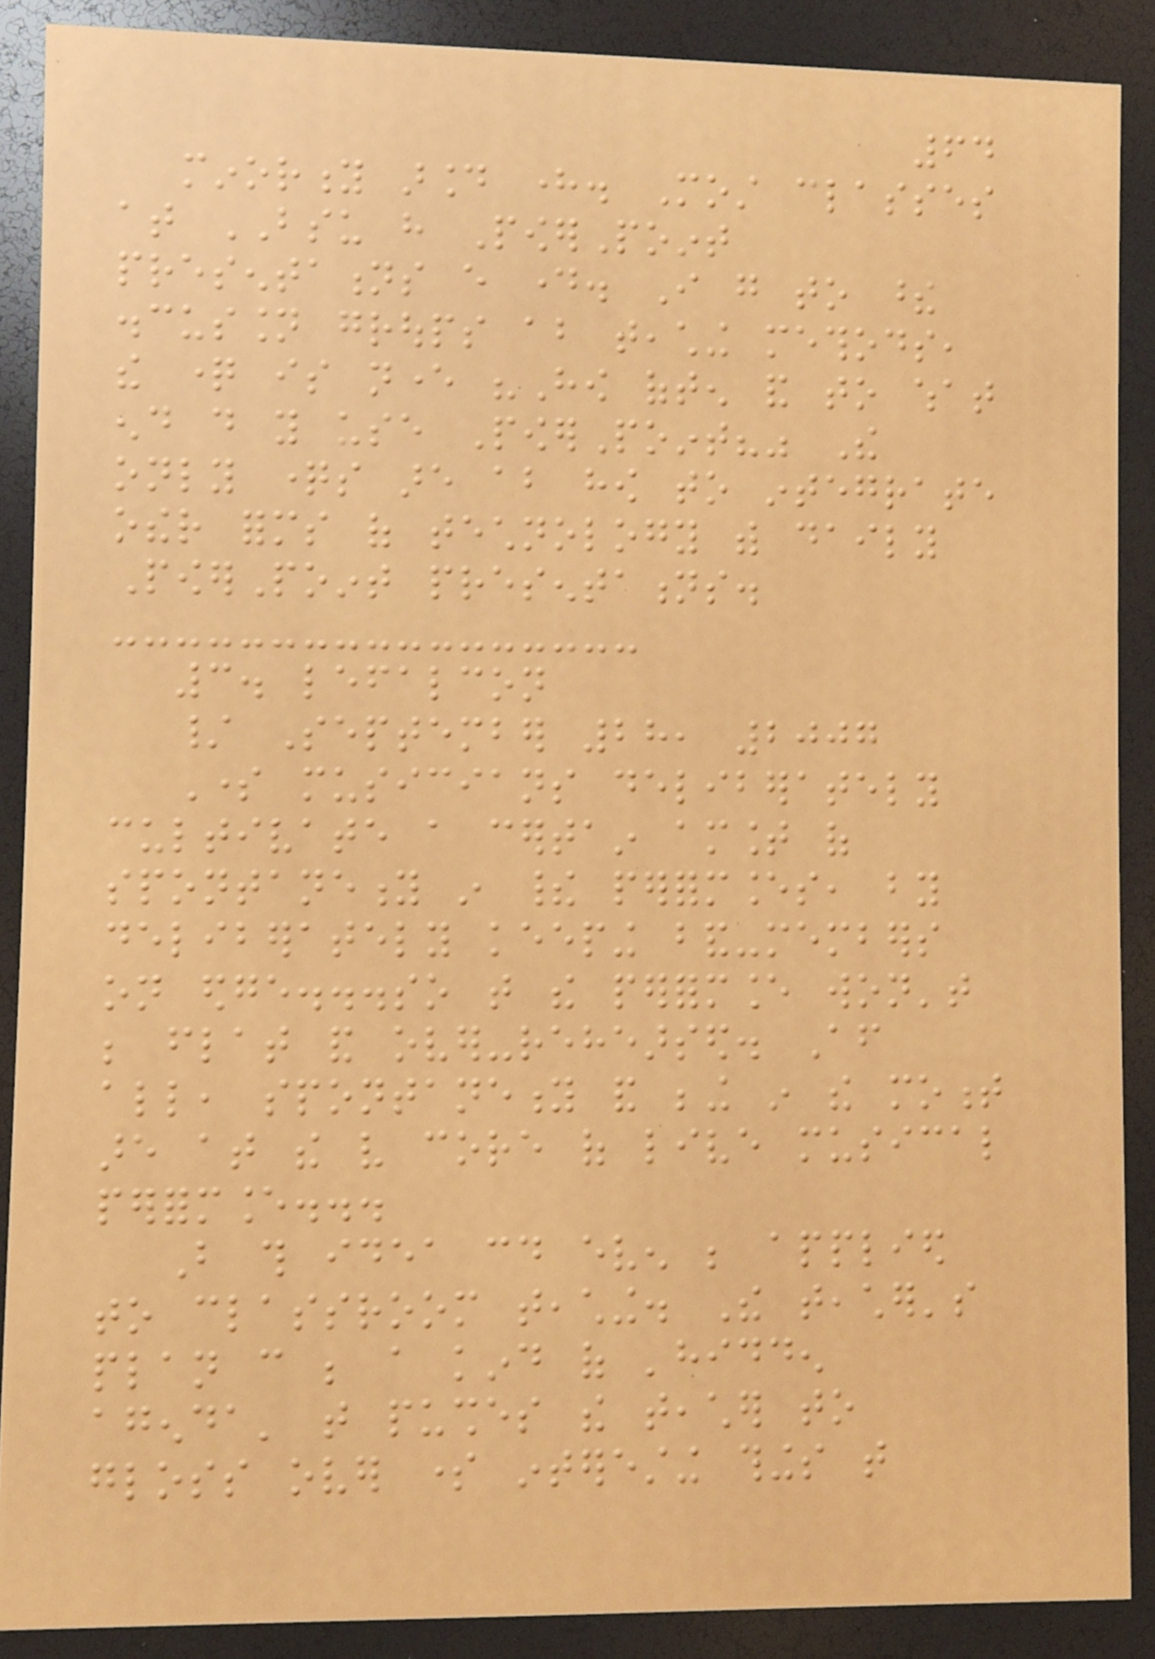64
minority around here. Most classes
at BSU have PowerPoint
presentations every day. I go to these
discussion groups about teaching methods,
the question is never "How often and to what
end do you use PowerPoint?" The
only questions are about how to integrate
other forms of technology with daily
PowerPoint presentations.
3. lefalcon
/ September 28, 2007
Some musicians deliberately
cultivate a certain amount of
spontaneity in their performances, by
deliberately keeping band-members
on edge...so that the performance won't
be flat and over-rehearsed. After
all, spontaneity and being in the moment
are at the very core of live musical
performance...
But this idea could even be applied
to classroom teaching. The teacher's
plan can be a kind of 'hidden
agenda' that pushes the teacher to
gloss over some interesting things that
